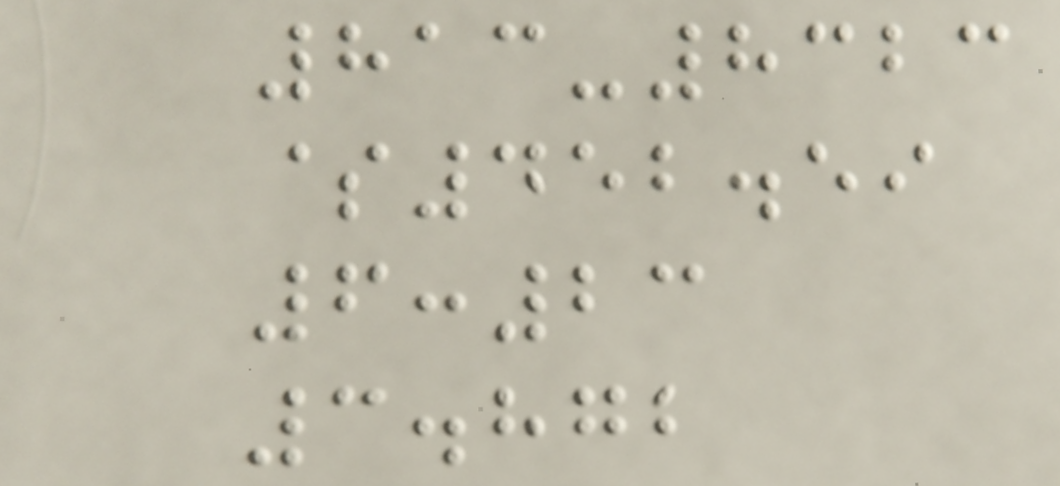813-8323
$452.59
6:23
3.872
